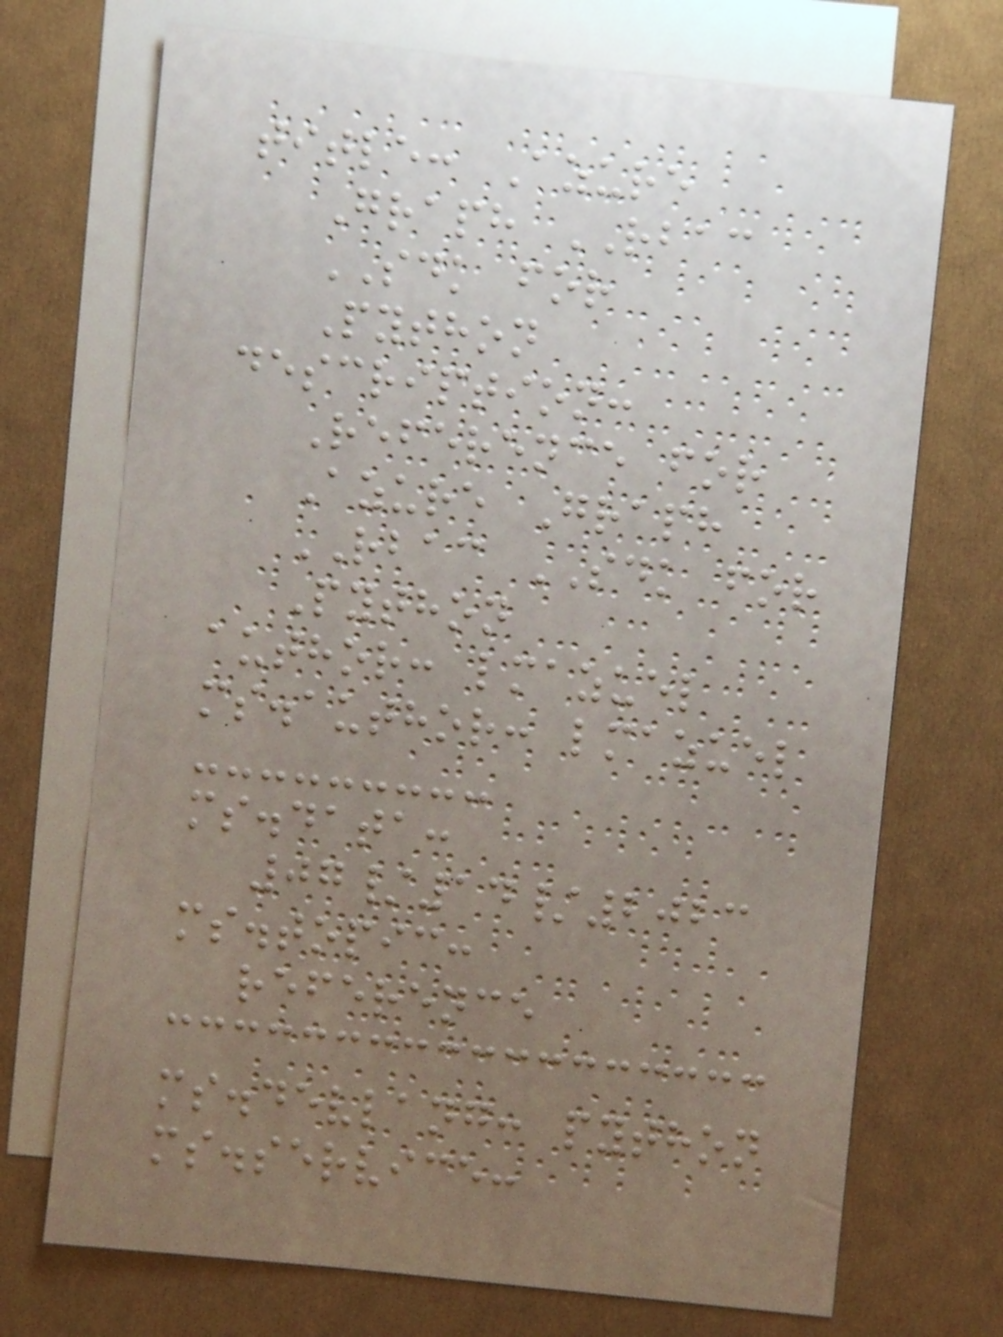title: Azure
Graph RBAC
SDK for
Python
description:
Reference for
Azure Graph
RBAC SDK for
Python
author: lmazuel
ms.author: lmazuel
ms.data:
07/14/2023
ms.topic:
reference
ms.devlang: python
ms.service:
